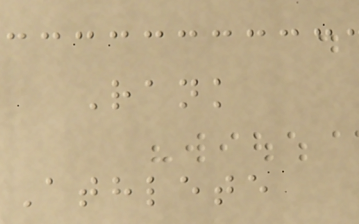Rank
Athlete
